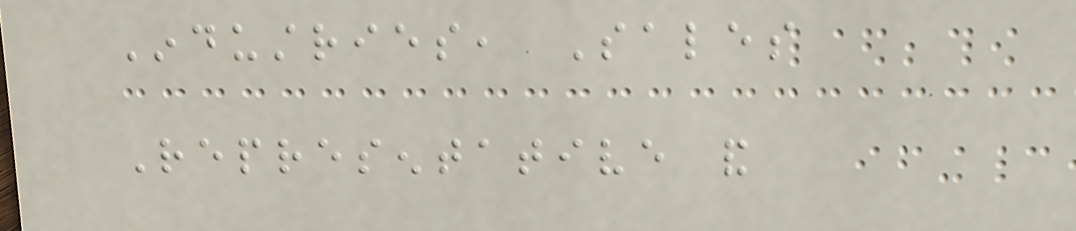Industries, Sales
Representative and
